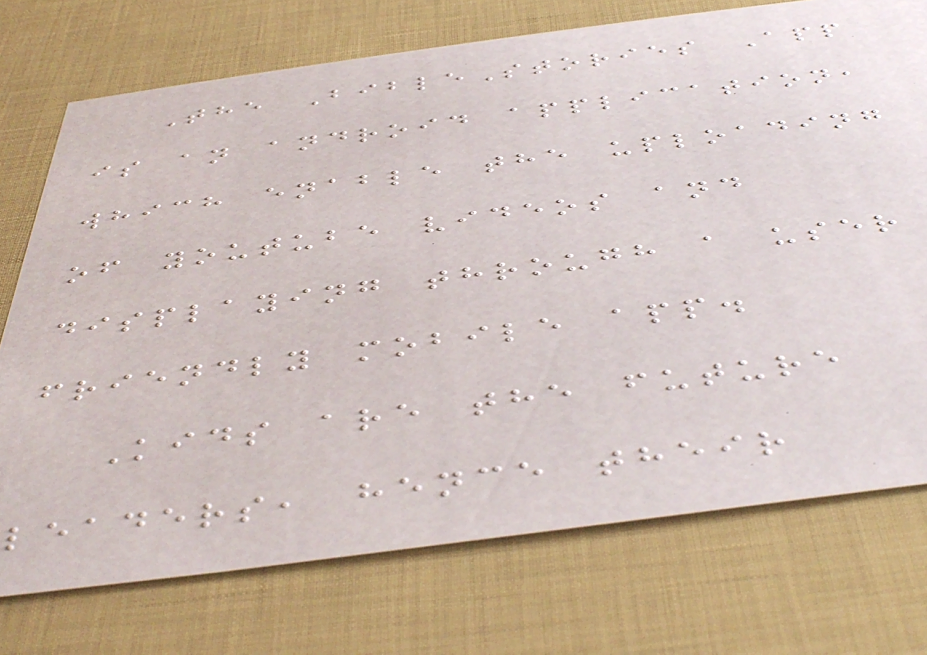The BibleStories App
is an android application,
which enable the uploading
of youtube videos and
displaying through a user
friendly mobile app.
Kids are the future
leaders, hence their
